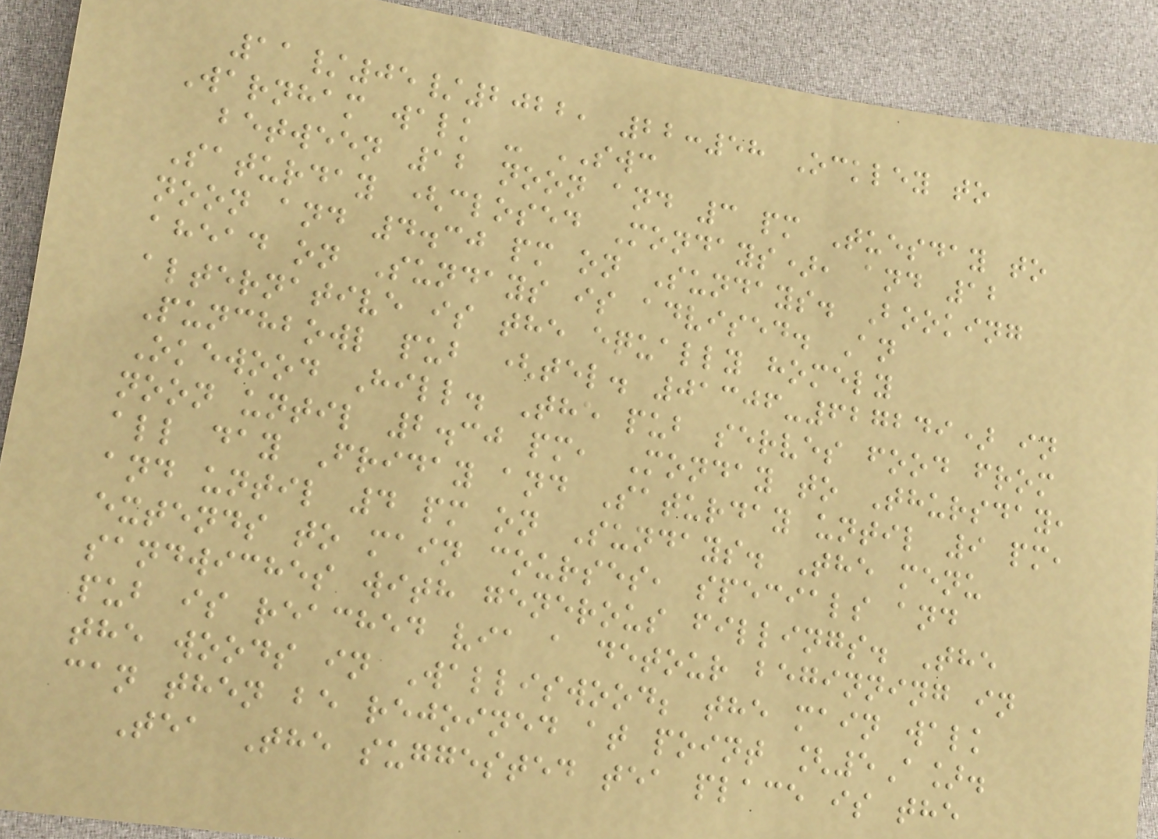11/05/2022, 22:58 Ockley to
Warnham walk - SWC
between 12 noon and 3 pm Tuesday to
Saturday (closed Mondays), and 12
noon and 4.30 pm on Sundays. Booking
ahead on Sundays is advised. An
alternative is the equally homely
Punchbowl pub (tel. 01306-627249) in
Okewood Hill. The pub serves food from
noon until 2.30 pm, Monday to Thursday,
all day Friday and Saturday until 9 pm,
and until 4 pm on Sundays. The menu
extends to main courses, specials and
sandwiches with generous fillings. The
pub is reached via a detour beginning in
the woods in Walliswood; the main walk
can then be rejoined at point [5A].
Tea The suggested tea place is the
